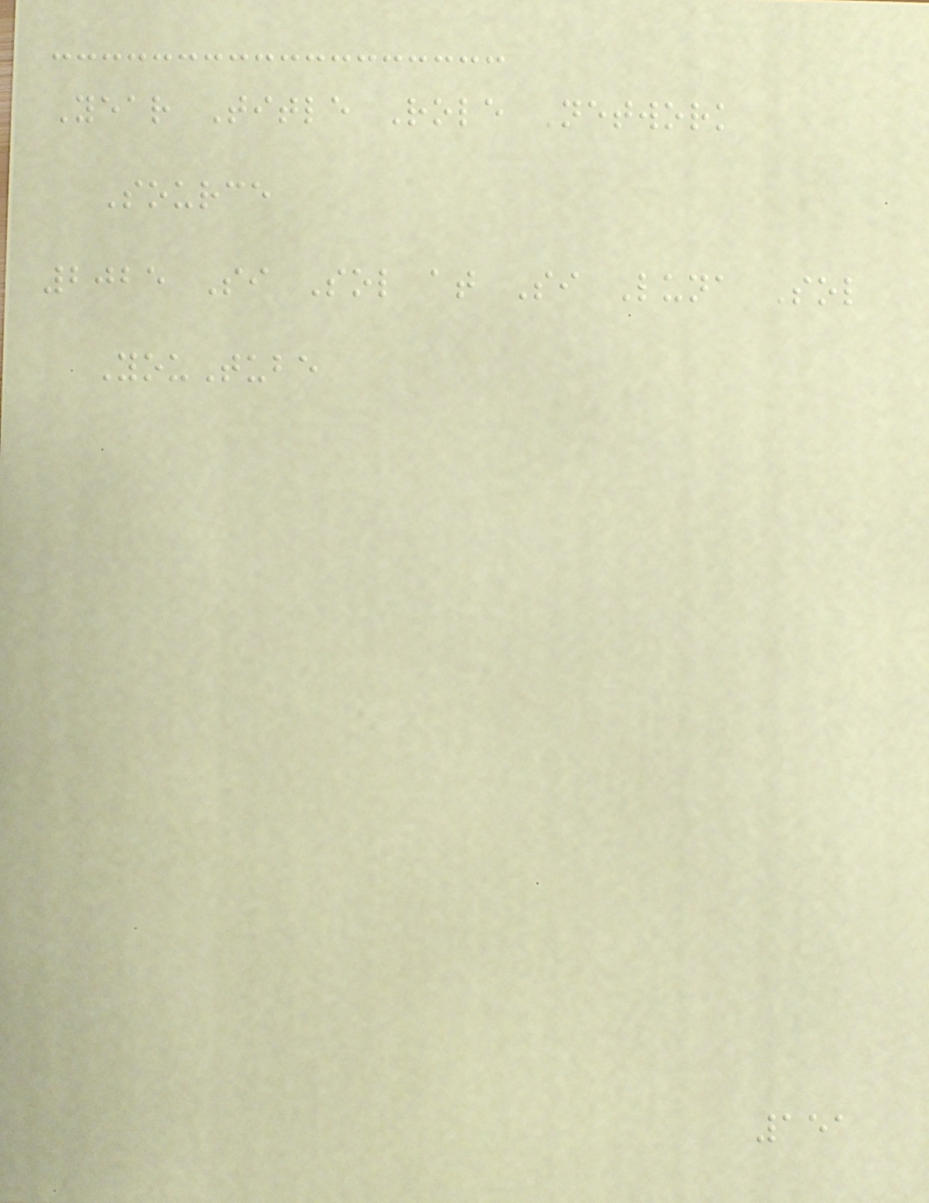Year Title Role Network
Source
2025 Si Sol at Si Luna Sol
YouTube
151
